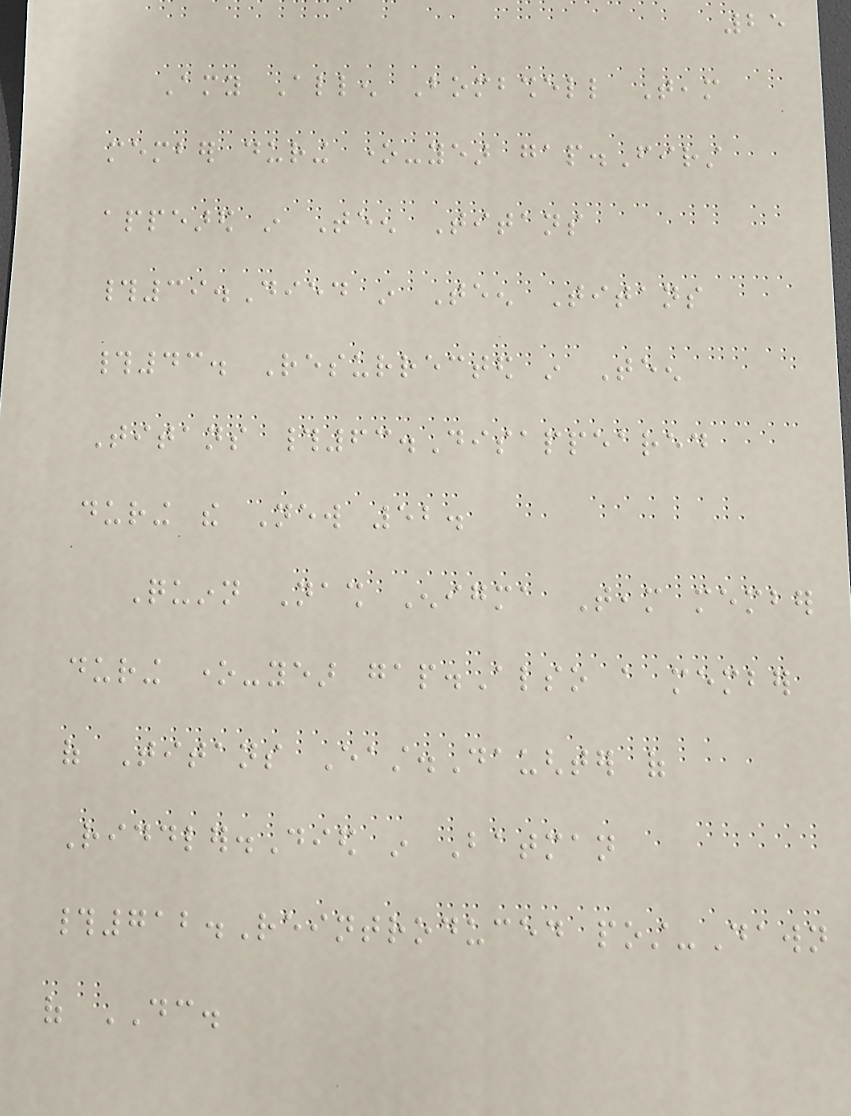25
Amy Allen Bombshell Team
member during one-year gap.First
appeared in Teen Titans
#39.Died in Teen Titans
#43. Resurrected in Teen
Titans #63.Disappeared
during the New 52.
Quinn Nash Enigma Team member
during one-year gap.Also a member
of Titans East.Daughter of
Riddler.Died in Batman
#712.Reintroduced post-Dawn
of DC.
